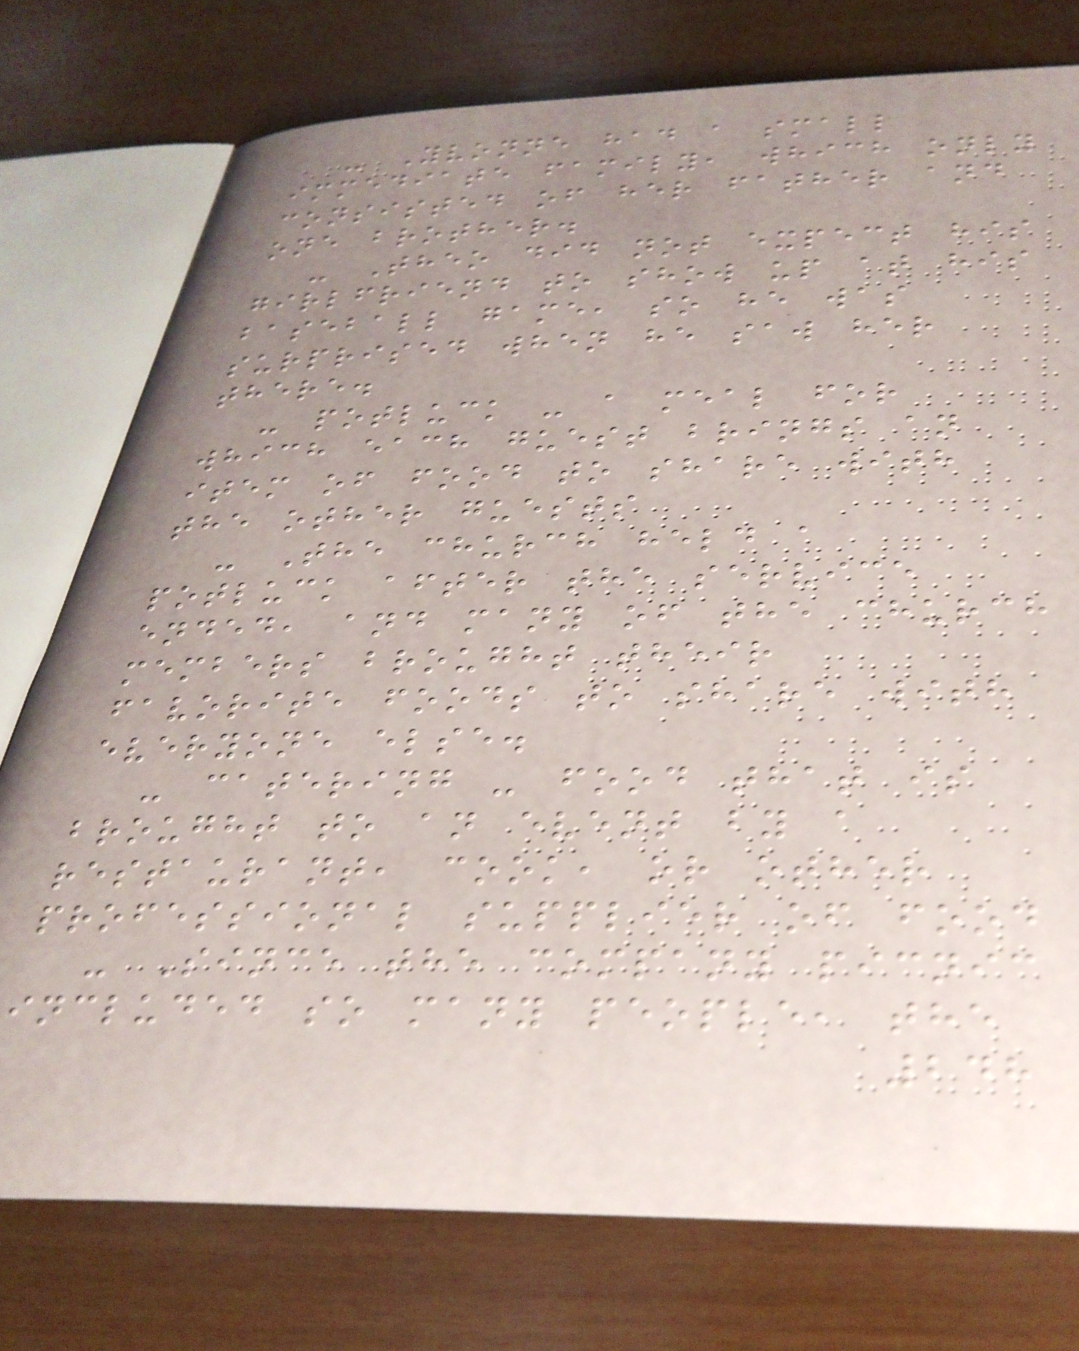- Yvonne had a small
immediate family, which only
consisted of her father and
one brother.
- Theo did not expect his
girlfriend to show up at his
baseball game, so he was
surprised when he saw her
there.
- potluck - a meal for
which each guest brings an
item of food to share with
the other guests
- The church held a
potluck after the service
ended, and many of the church
members brought their
favorite foods to share with
everyone else.
- catering - food that is
brought to an event by a
restaurant, cook, or other
professional supplier of food
- Since the company picnic
included so many people, the
248
